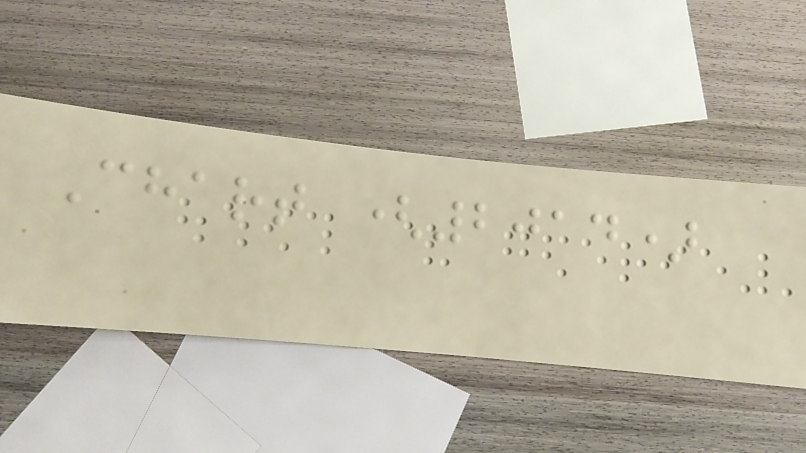Chart (2014)
